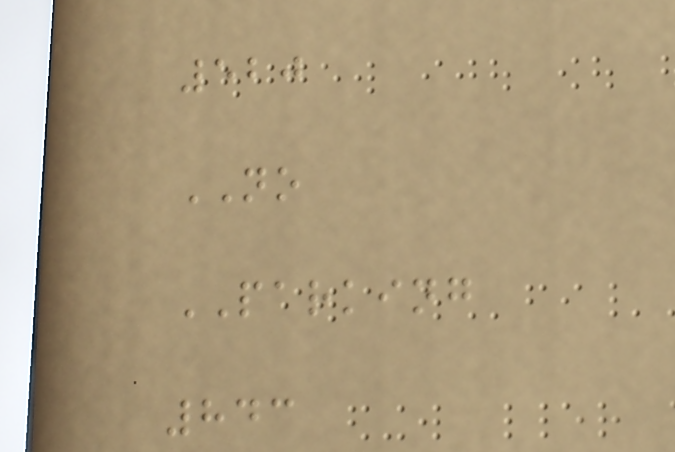520
NO
PARKING
843
